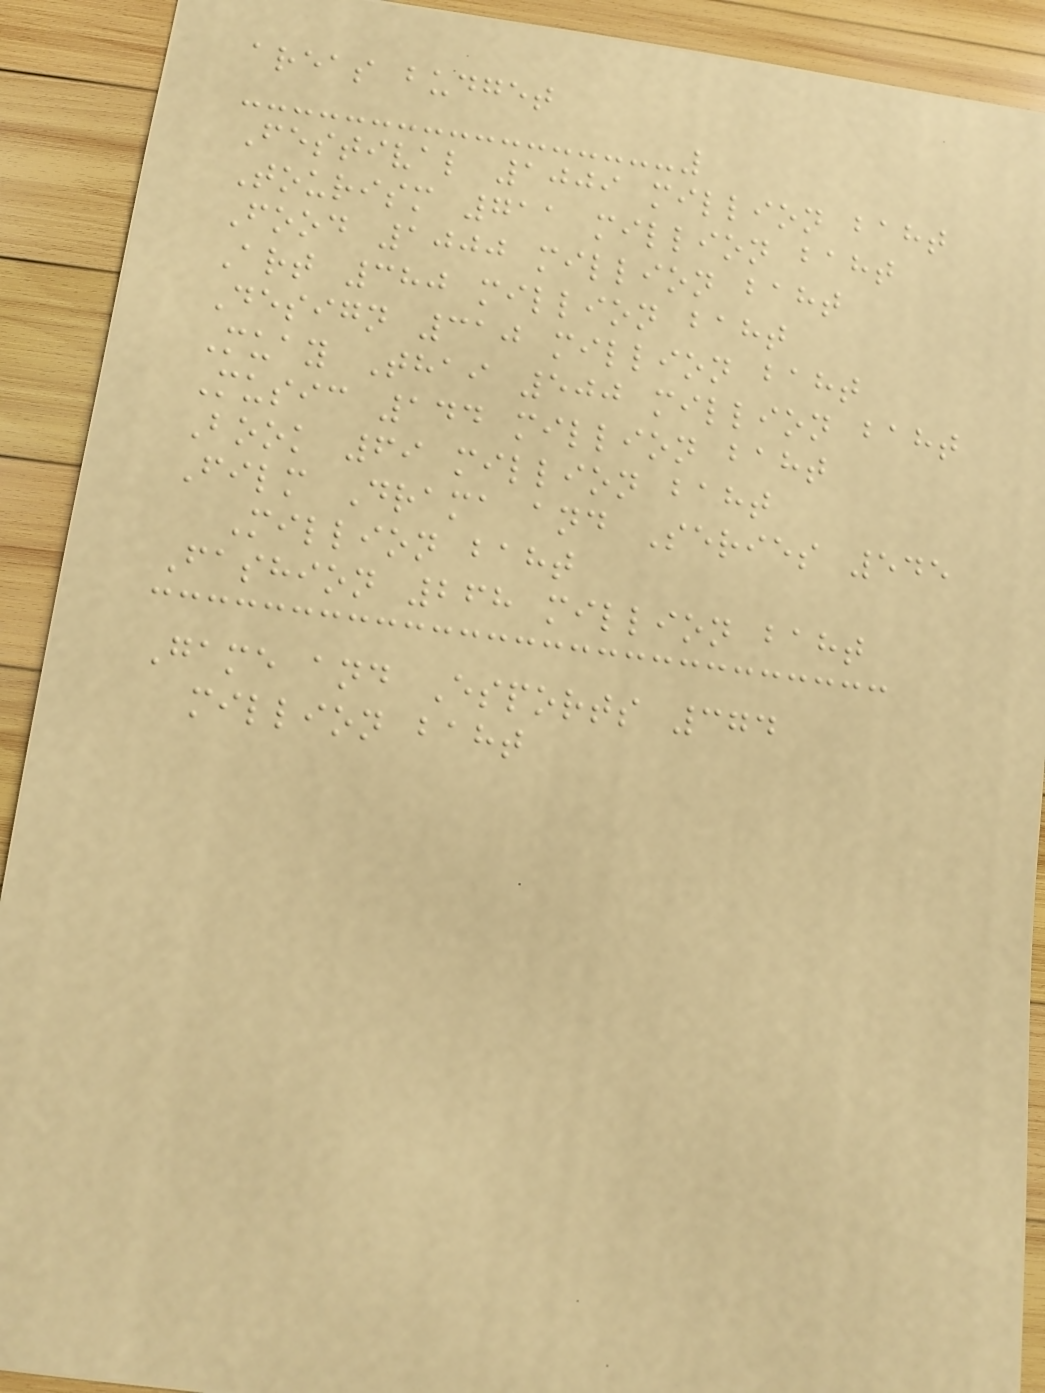areas budget
Festival 1009 million baht
Tourism 711 million baht
Food 1000 million baht
Art 380 million baht
Design 310 million baht
Muay Thai 500 million baht
Music 144 million baht
Book 69 million baht
Film Drama and Series 545
Million baht
Fashion 268 million baht
Game and Esports 374
million baht
